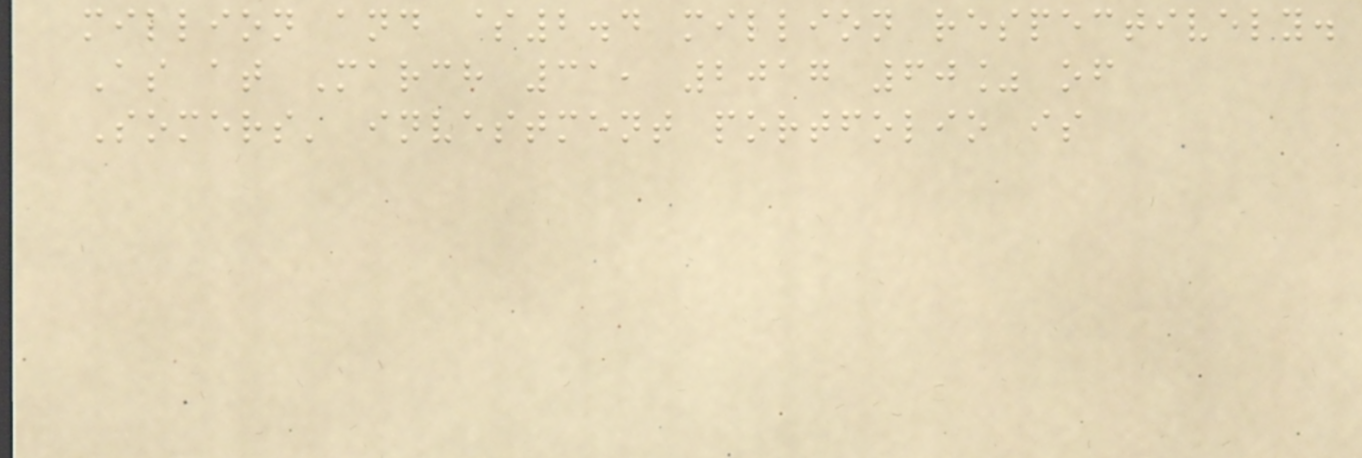million and $2.4 million respectively.
As at March 31, 2017 60% of
Somers' investment portfolio is
